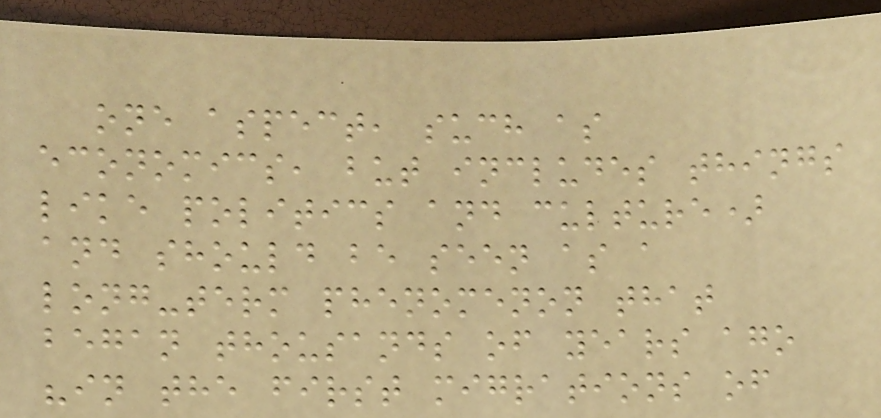one aspect, such as
economics, but includes things
like politics and culture)
and should be seen as a
long-term phenomenon that
began thousands of years ago
"in the first migrations of
